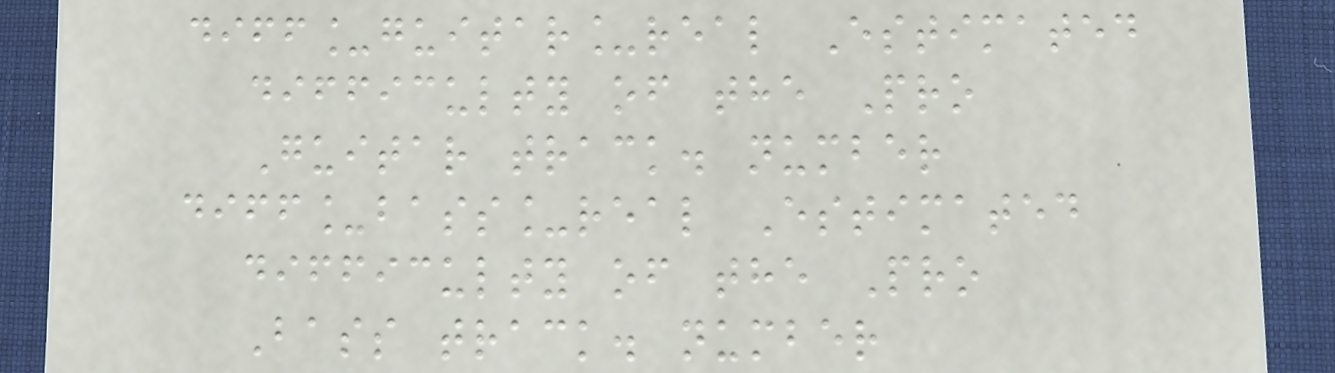diff_guitar_real Estimated
difficulty of the Pro
Guitar track. number
diff_bass_real Estimated
difficulty of the Pro
Bass track. number
